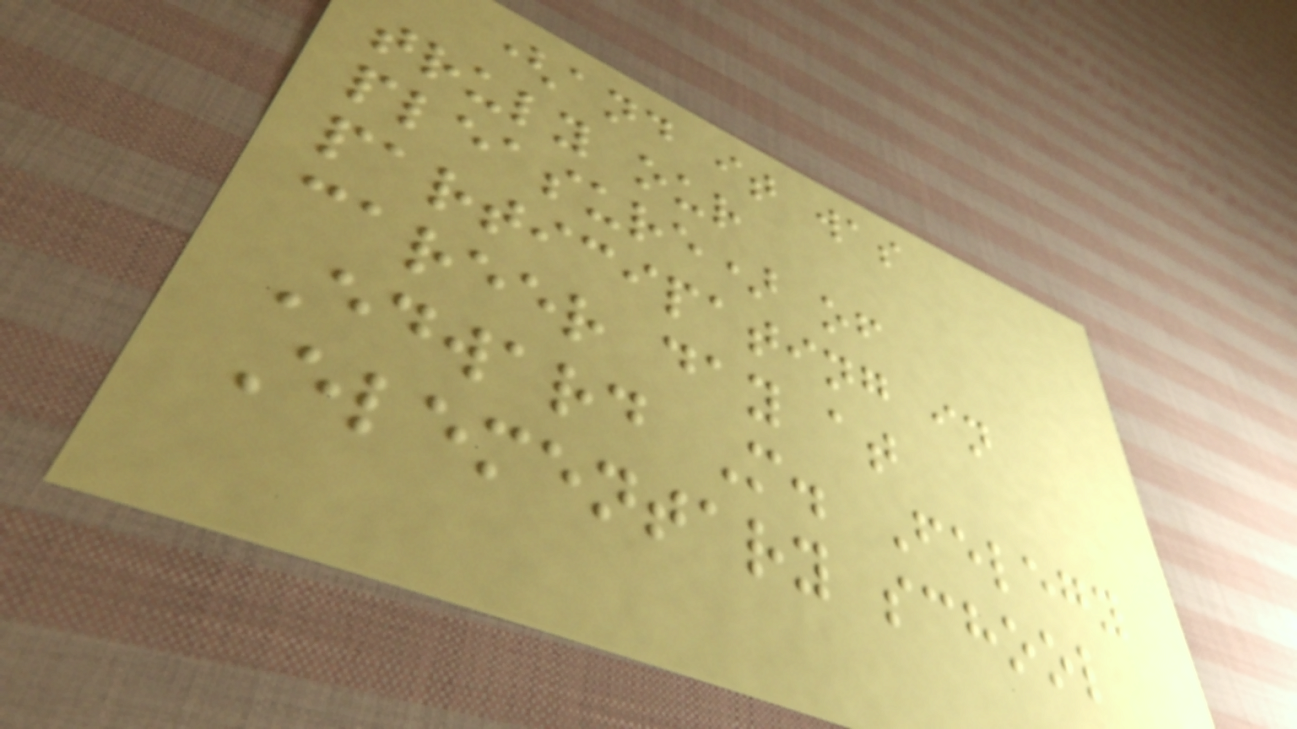(and it was
truly our
pleasure) of
participating in
career day at
Edward M. Felegy
Elementary school
